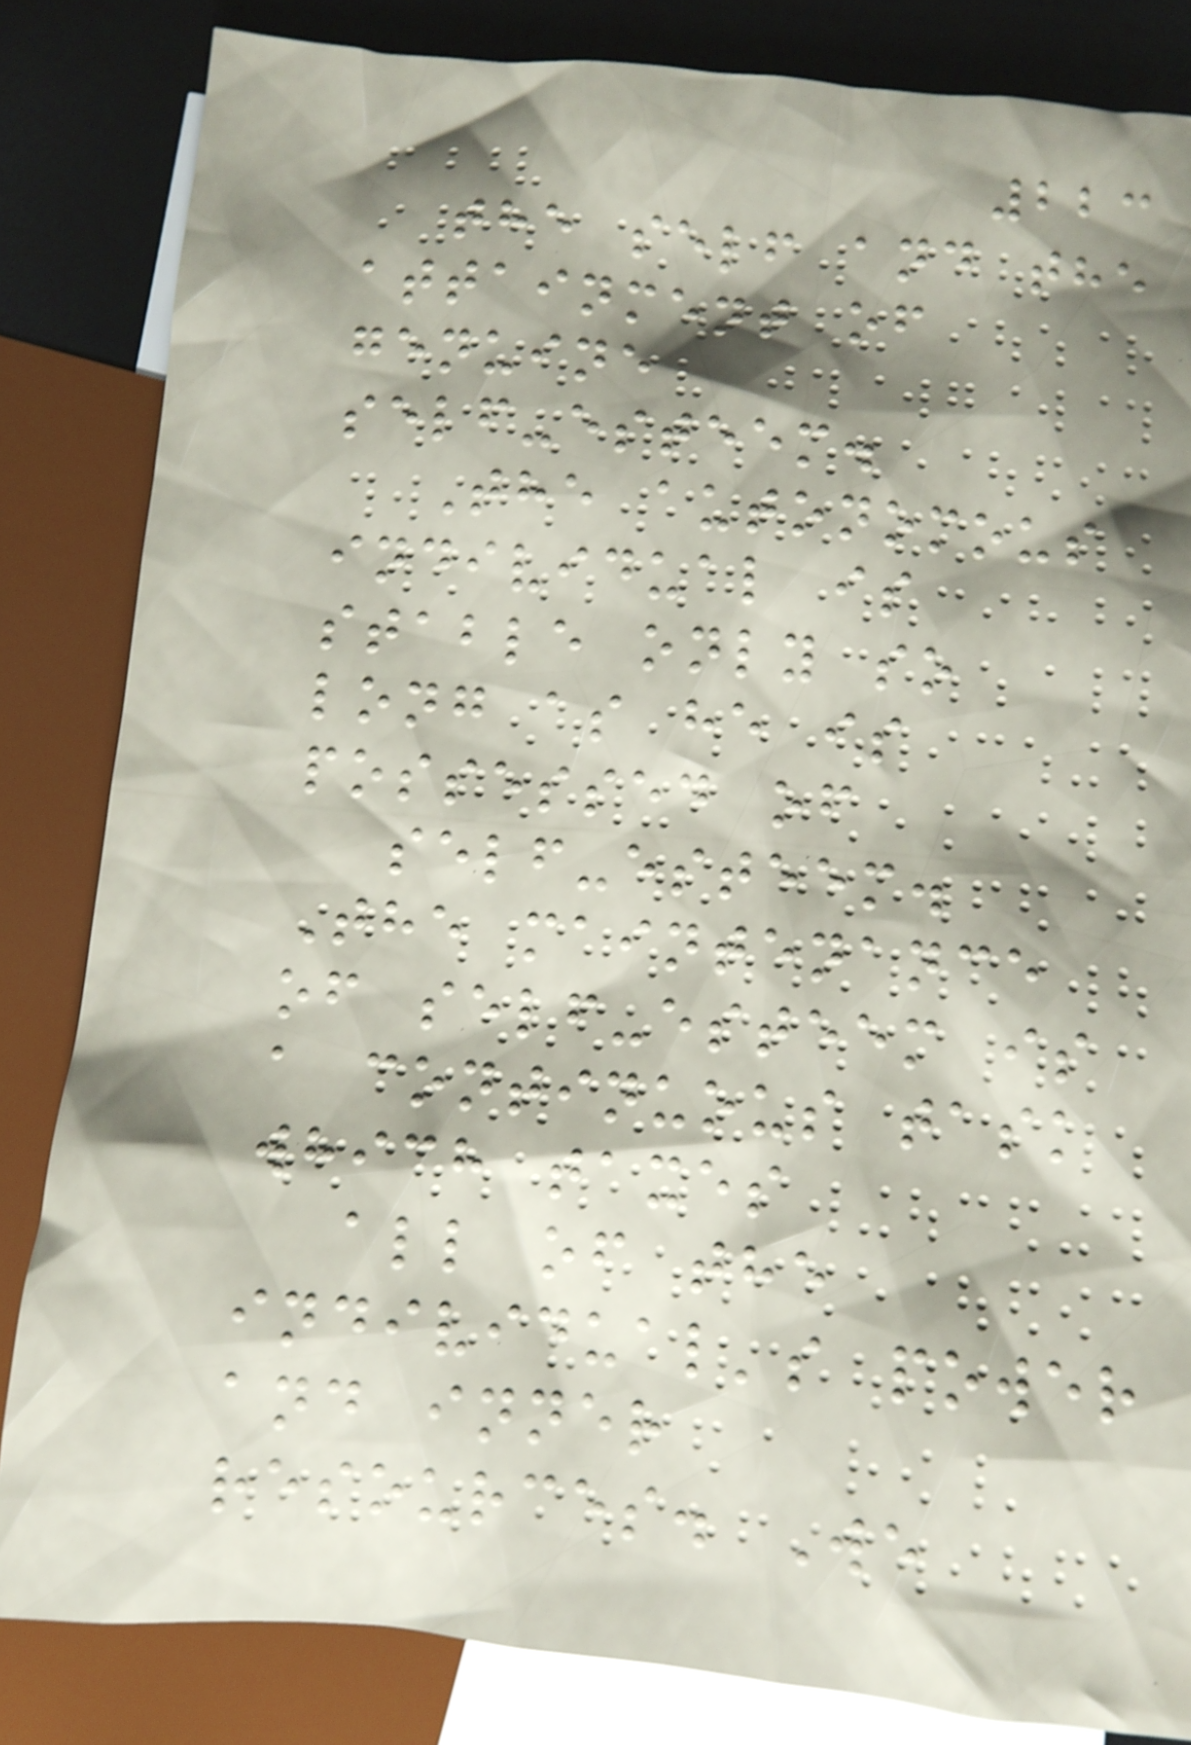223
the self and the
attainment of
genuine
self-esteem.
The autonomous
individual is
stable only so
long as he is
possessed of
self-esteem.
The maintenance
of self-esteem is
a continuous task
which taxes
all of the
individual's power
and inner
resources. We
